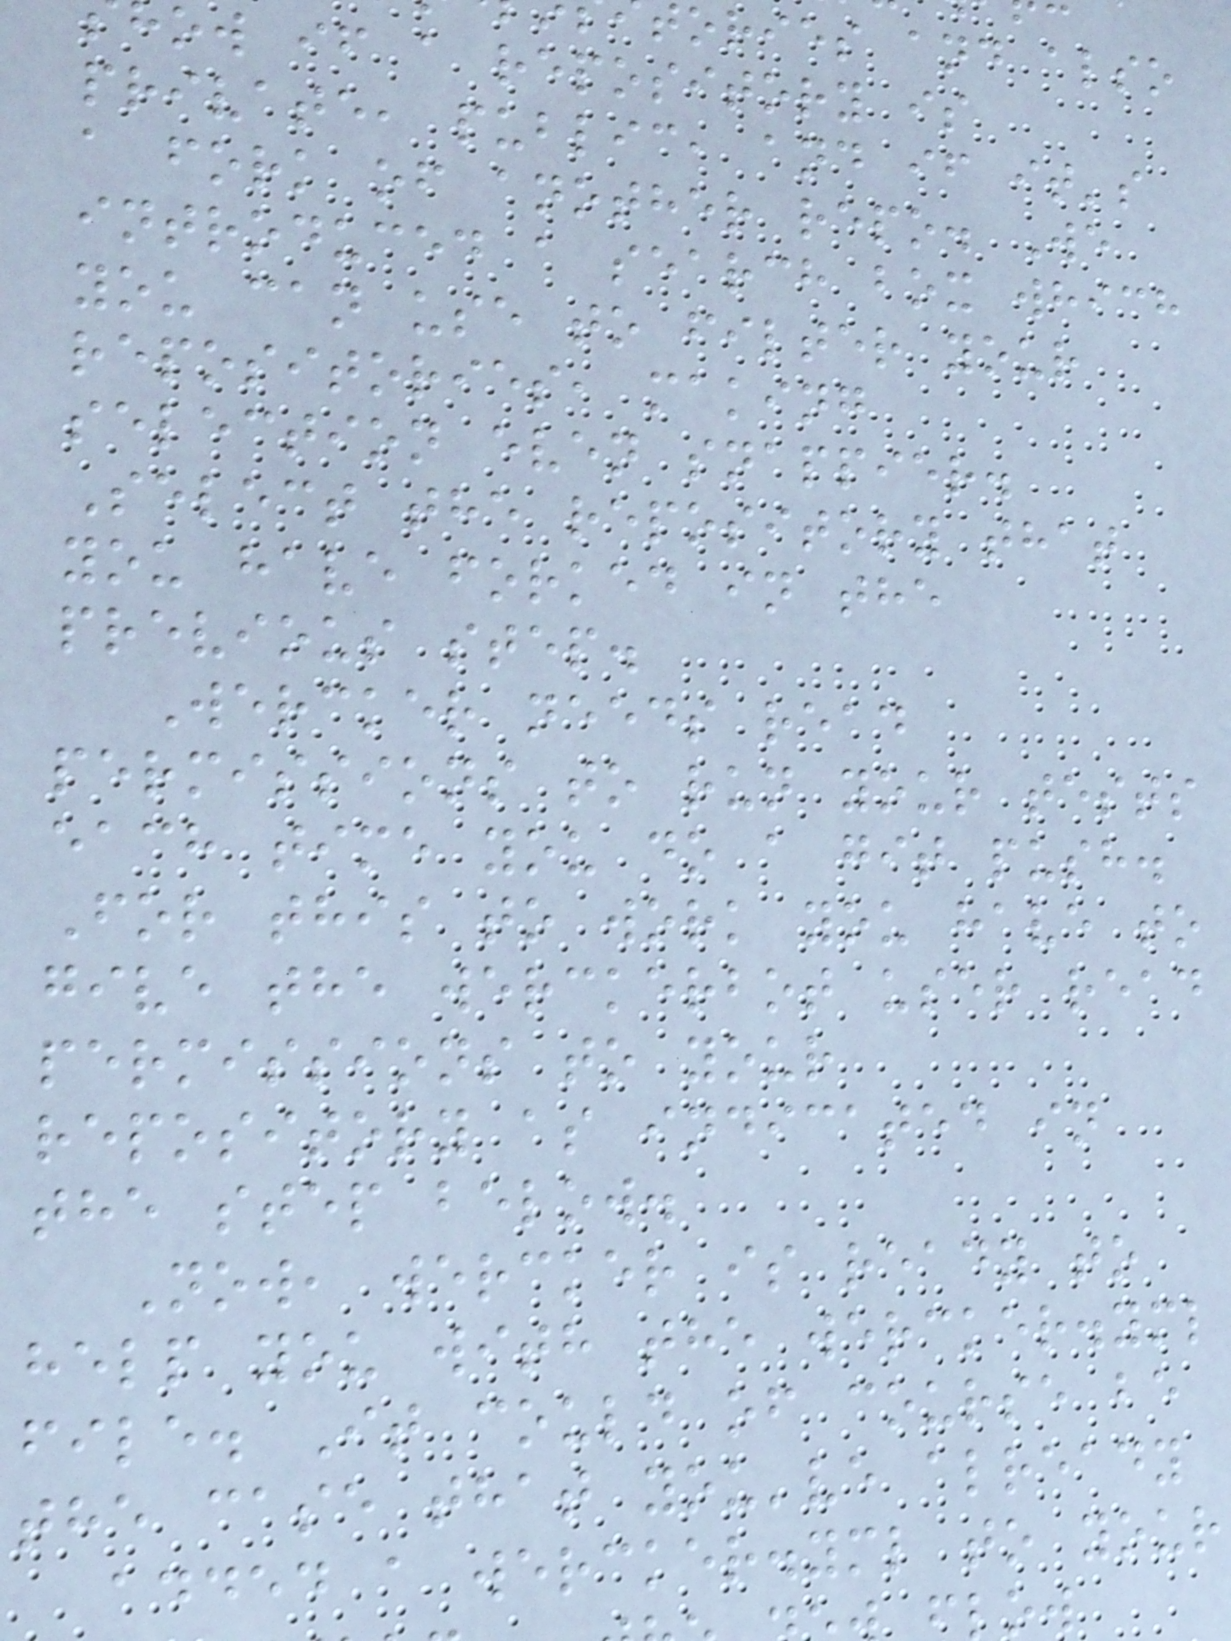ories and also
ow if a repository is
private, public, and if it's
a fork of another repo. We
introduced a search box which
you can use to filter your
repositories, making
selection even snappier.
Select the repository that
you have forked in the
previous step.
Wercker needs read
permissions to run your tests
each time you do a git push.
For this to work you have to
give the werckerbot user read
permissions to your
repository as indicated in
the step below.
Now, wercker is ready to
help you with the wercker.yml
file. It could of course be
the case that you've already
added a wercker.yml to your
